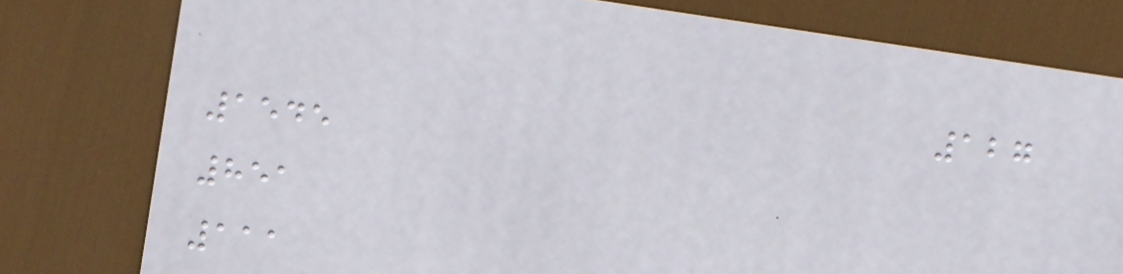127
1545
851
111
